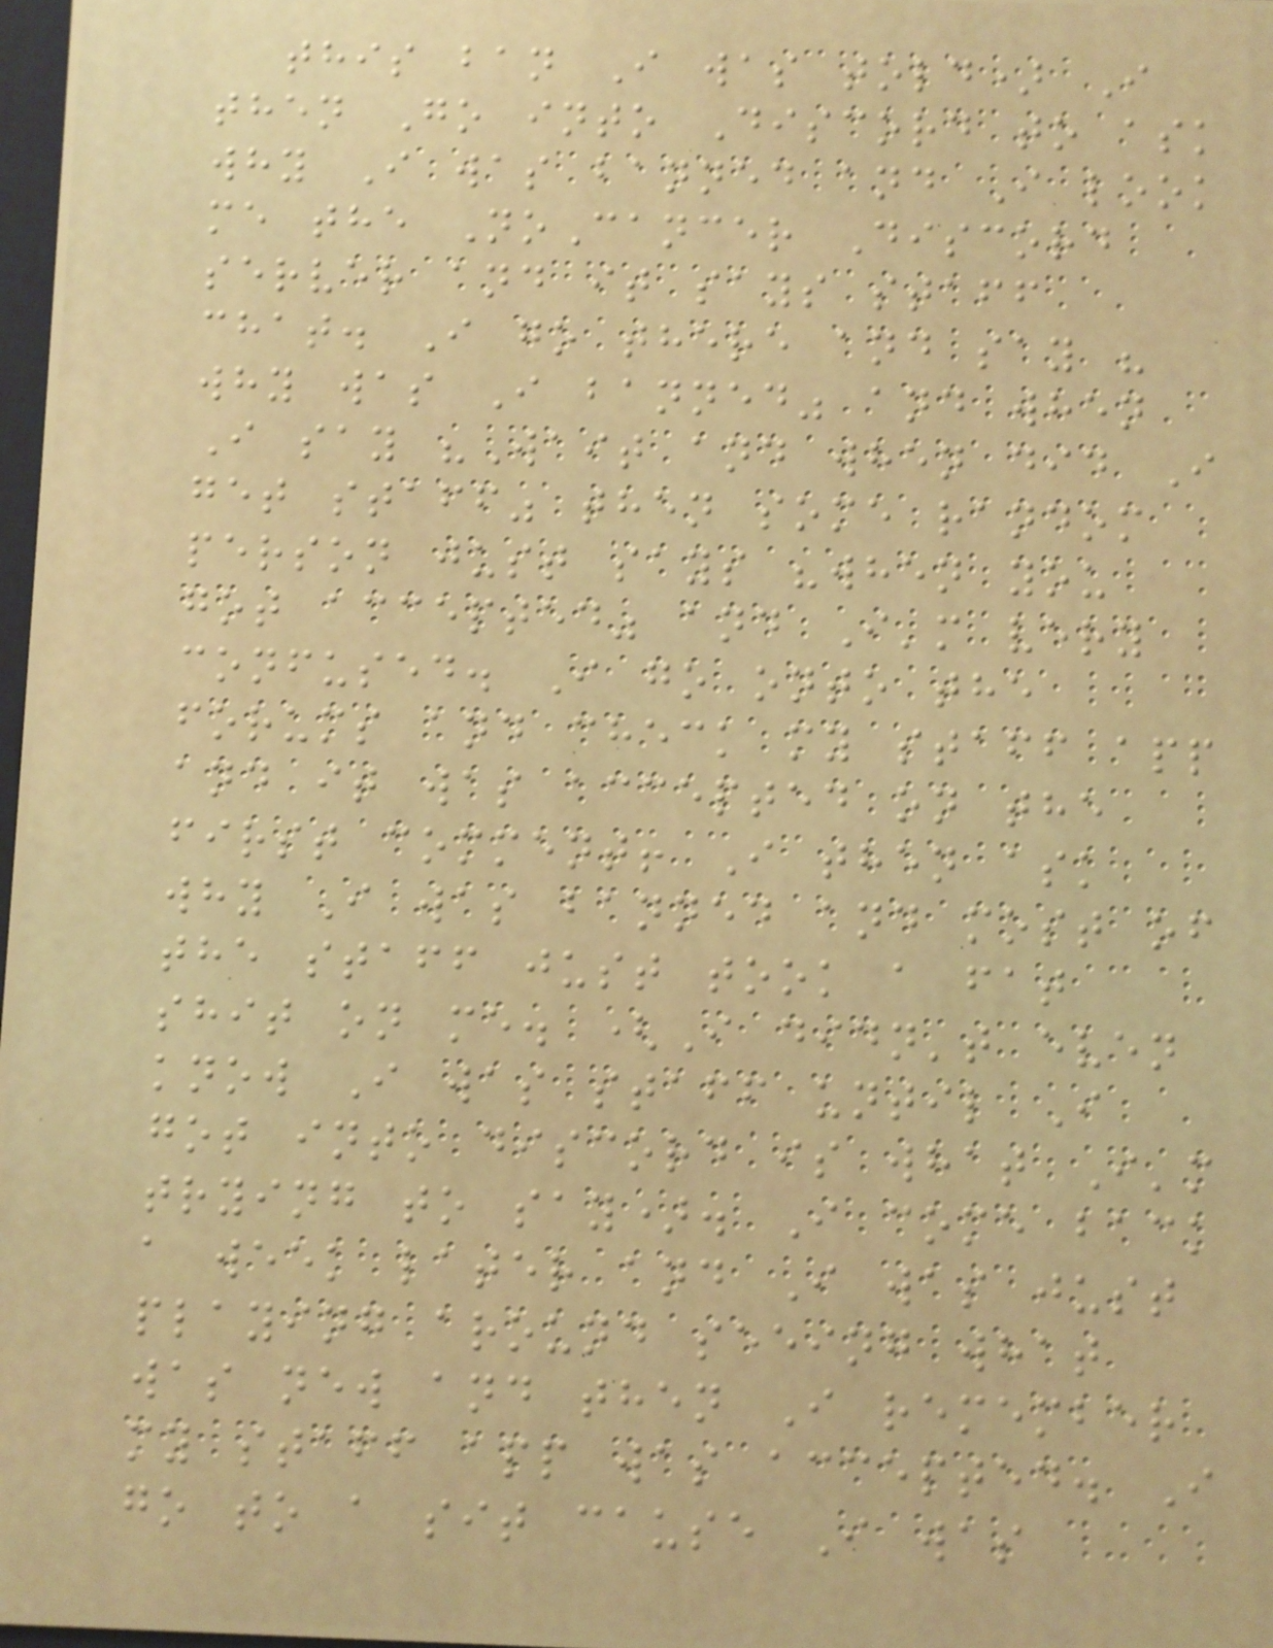this ban I was told) I
then Go into Discord to ask
why I was banned and I look
me the NoCancer Discord
server and it says staff
chat. I go there and say "
why was I banned" and when
I say "Wait and when did I
get staff" then some random
person just says "when you
got accepted" and I'm very
confused. I go onto the
forums and check my staff app
and it was accepted on the
first comment! I then ask
why I was banned and most of
the staff just took a fat
shit on me. (I didn't even
know I was staff until I
got into discord is what I'm
trying to say). I come back
a week later and I was just
playing around seeing what
was new and then I remember
my staff app was accepted. I
go to a sit cause I was
